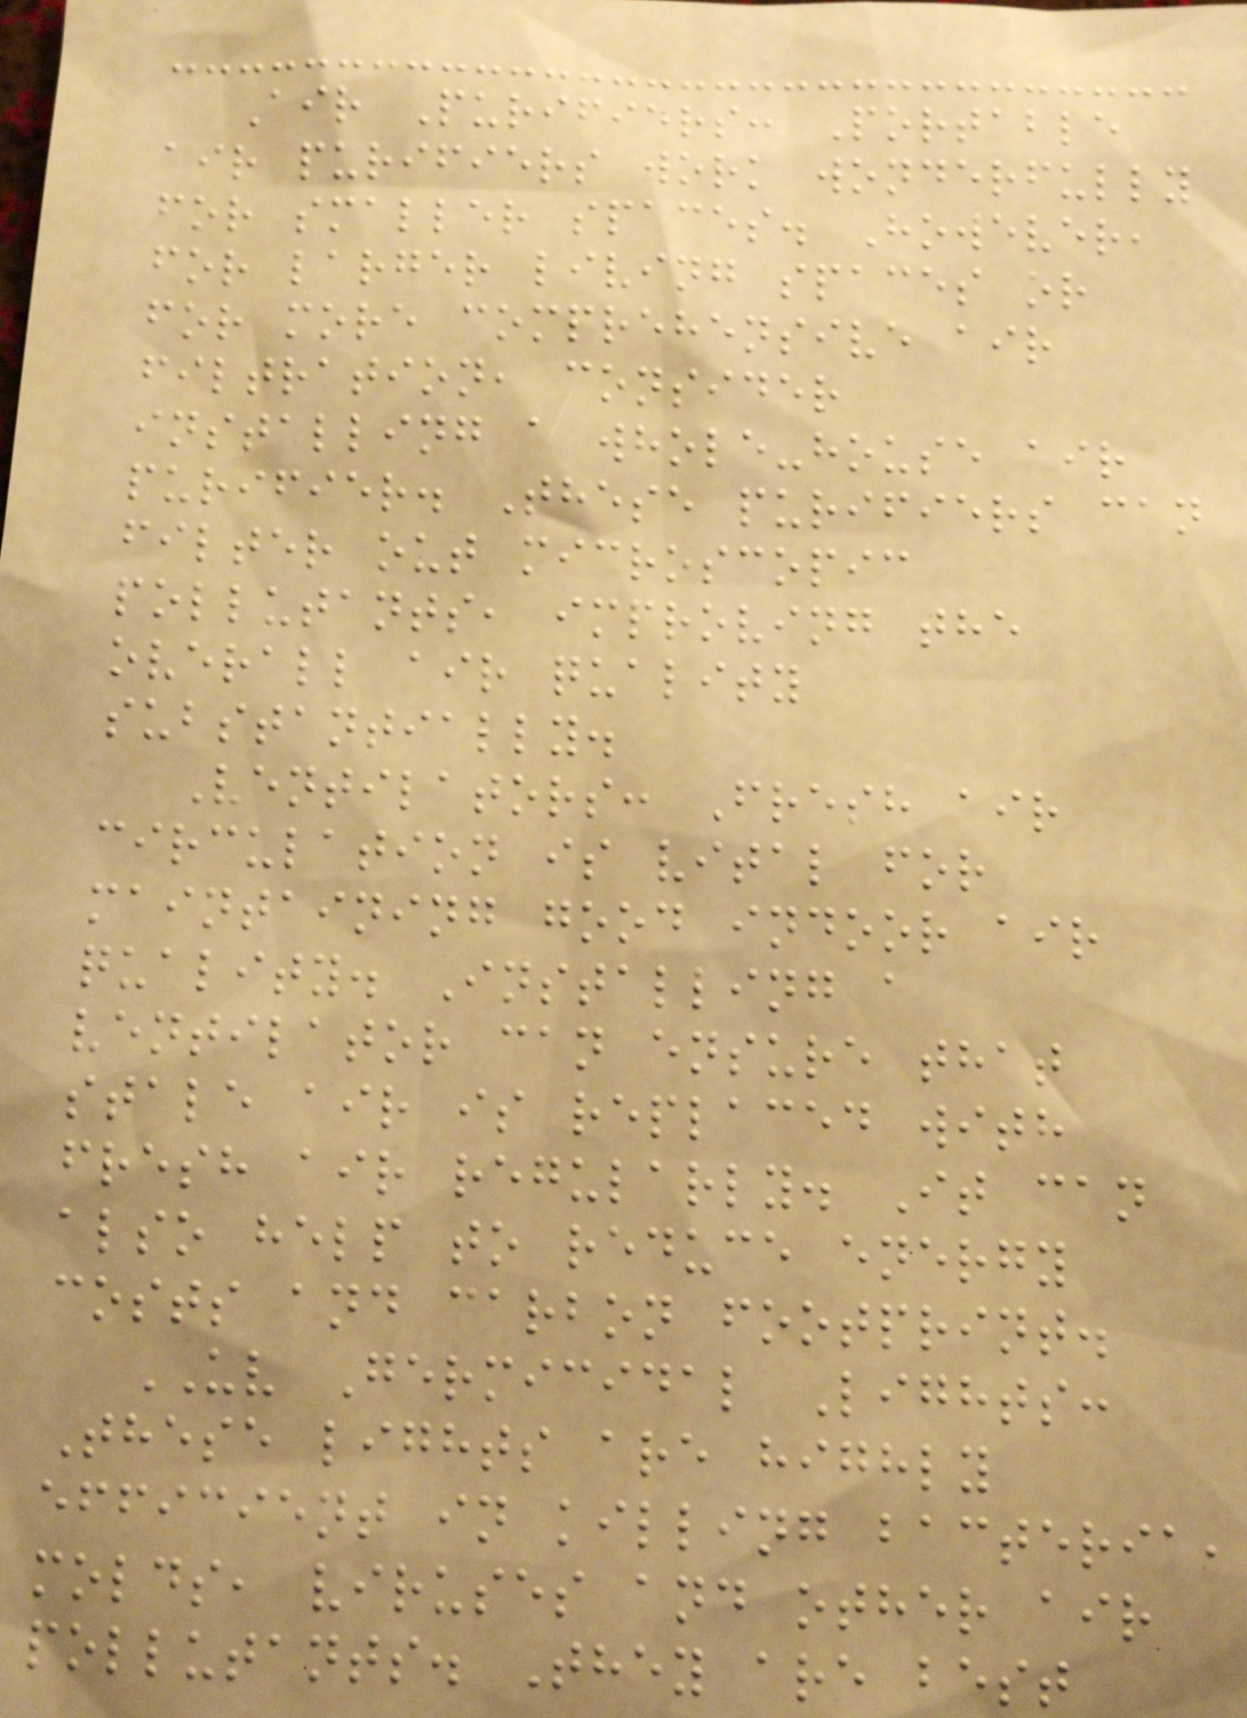Air Purifiers: Portable
air purifiers work wonderfully
for smaller spaces. However,
for larger living spaces or
for more comprehensive air
filtration, consider
installing a whole-house air
purifier. These purifiers can
filter out microscopic
pollutants, improving the
overall air quality
substantially.
Ventilators: Fresh air
circulation is vital for
maintaining good indoor air
quality. Installing a
ventilator can ensure that
stale air is replaced with
fresh air regularly. It can
also help to reduce energy
costs and carbon footprint.
UV Germicidal Lights:
These lights are highly
efficient in killing bacteria,
molds, viruses and other air
pollutants. They are best
